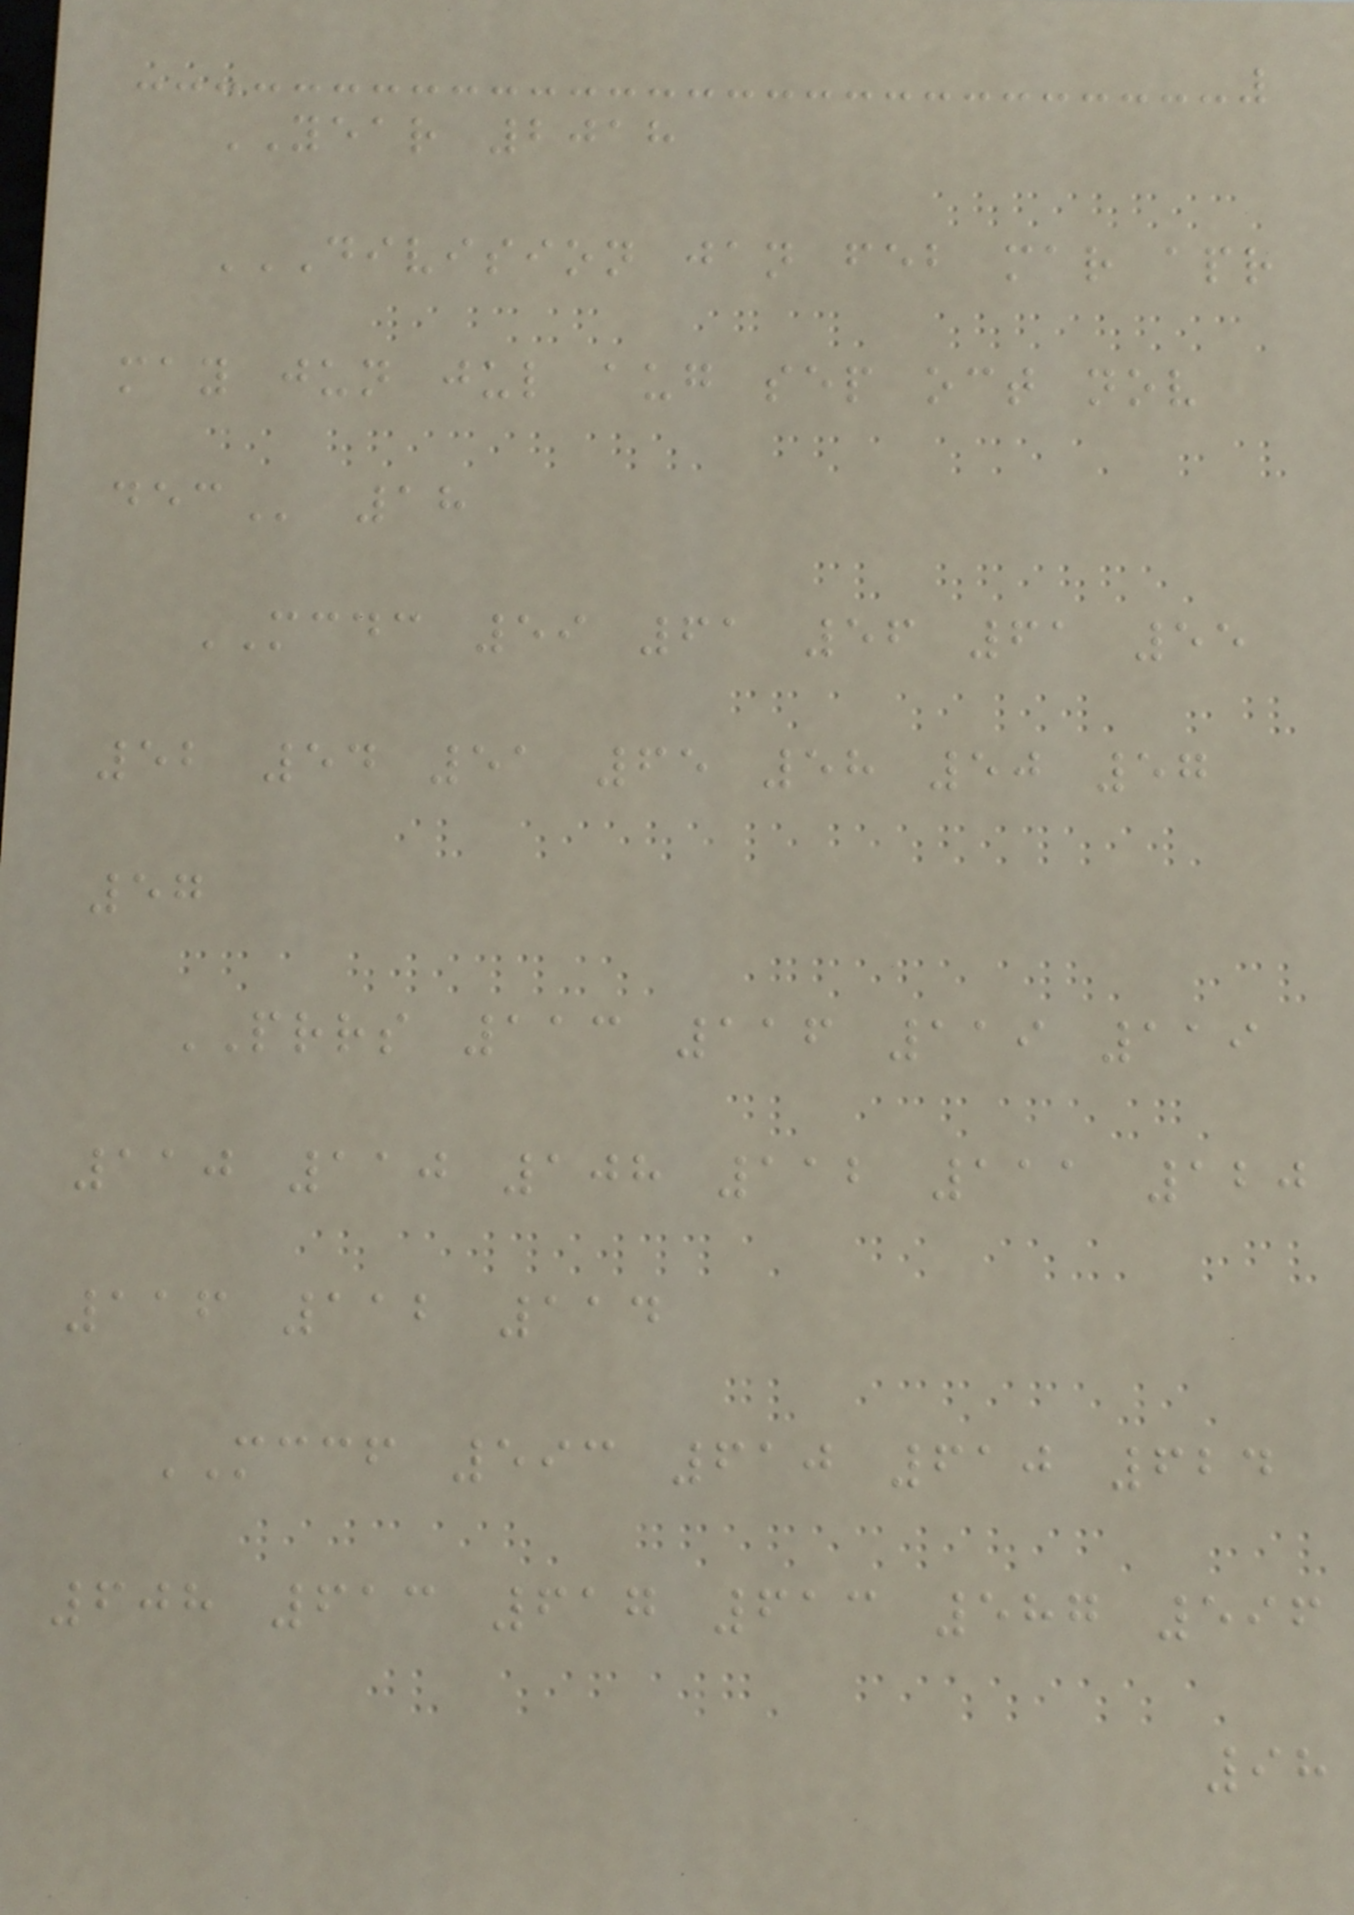YEAR 2018
DIVISION JAN FEB MAR APR
MAY JUN JUL AUG SEP OCT NOV
DEC 18
MCDC 59 61 56 61 55
52 54 51 65 58 50 57
57
PRRS 113 116 119 119
110 110 108 112 111 120
116 112 114
MCCF 593 610 610 624
608 613 617 613 587 596
98
